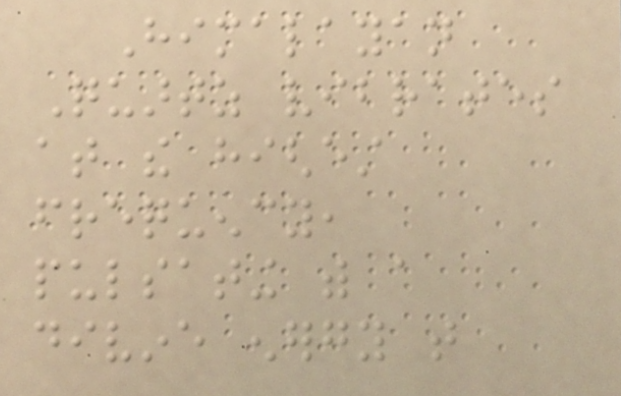Himalayan
Quartz vibrates
at the highest
frequency,
pulsating with a
divine energy that
